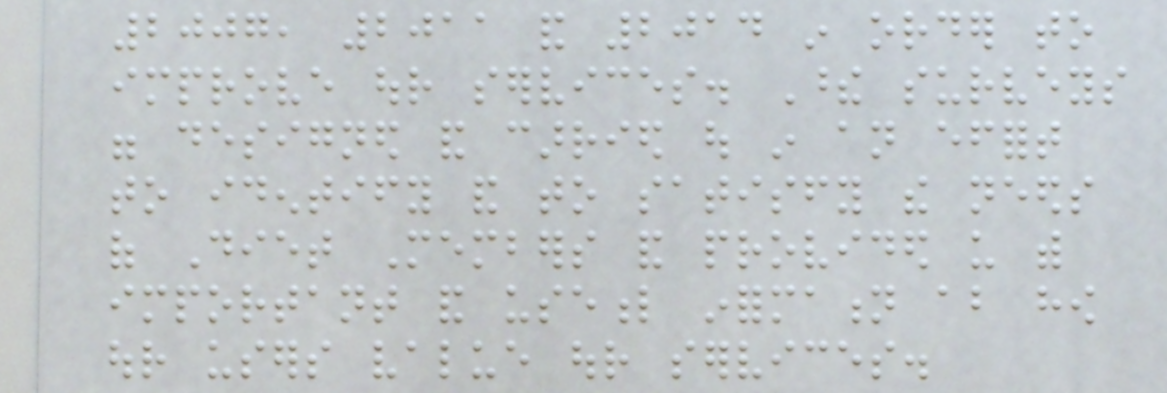2007, 2011 and 2014 in order to
improve our services. These surveys
were designed and carried out in an effort
to identify and to satisfy the needs
of Diet Members and provided us with
important and useful information about how
our users value our services.
